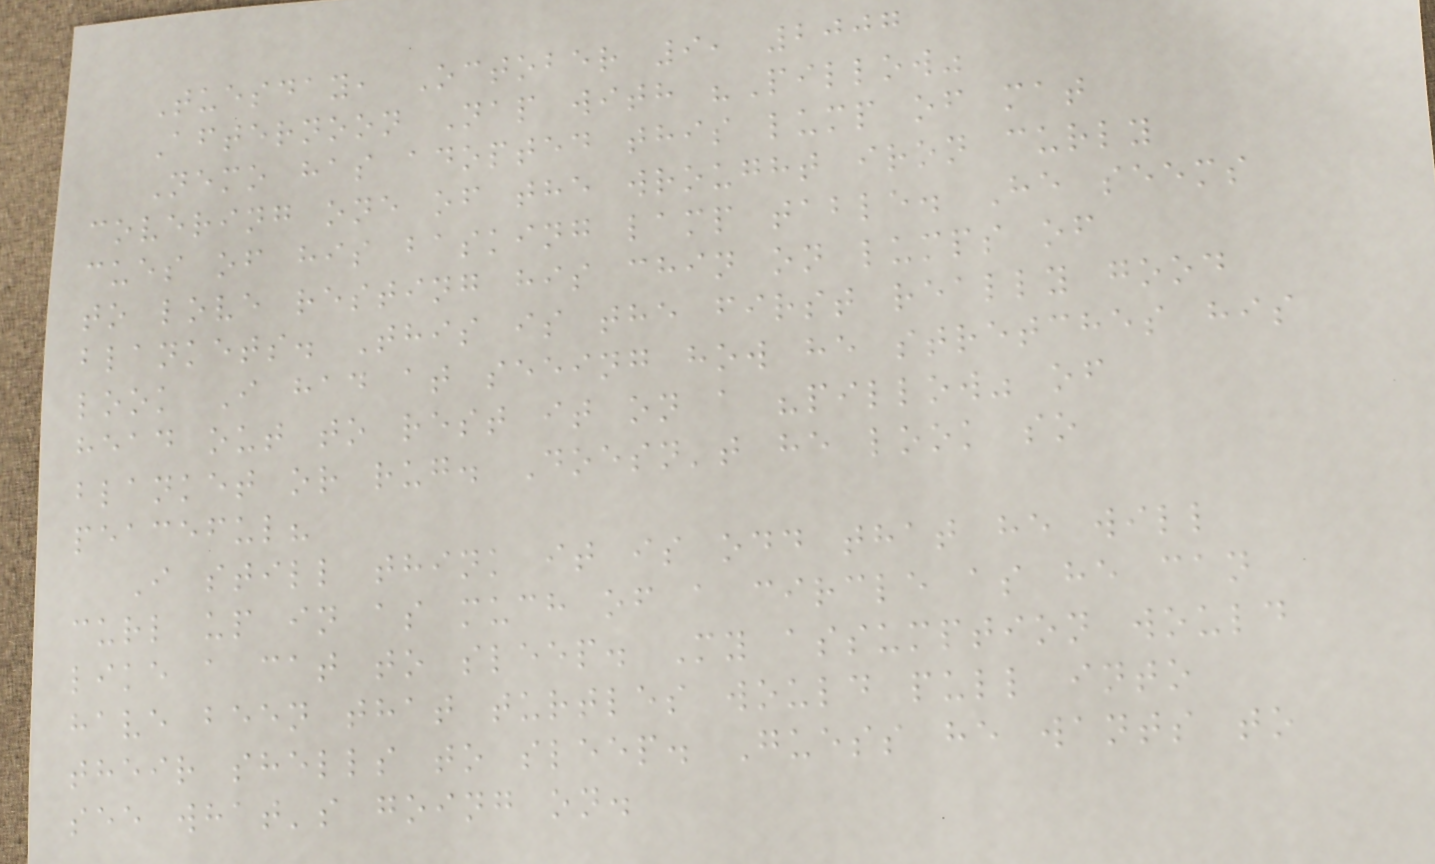Tuesday, October 9, 2007
Afternoon Nap with "Pillow"
Nemo has adopted this lump of mat
covering one of the wrought iron curly
cues of his basking lamp table. He seems
to love resting his chin on lumps of
blankets. This is the first really good
look I had at seeing how he stretches his
head out to rest it on a "pillow" of
blanket or rug. Doesn't he look so
peaceful?
I still think it is odd that he will
curl up in as much of a circle as he can
like a cat to sleep. My assumption would
have been that turtles would pull into
their shells to sleep. Guess he wants to
see what's going on.
